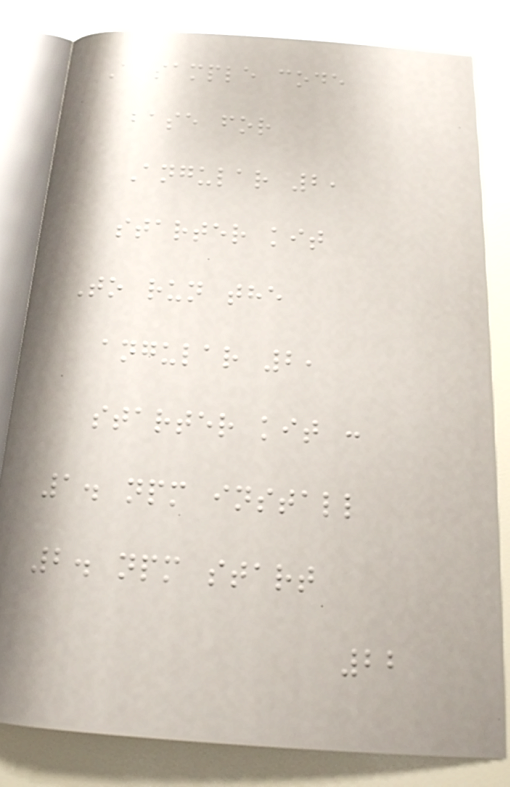A sample code
base for
Angular 2,
starter kit
To run the
angular 2,
starter kit :
1. npm install
2. npm start
22
